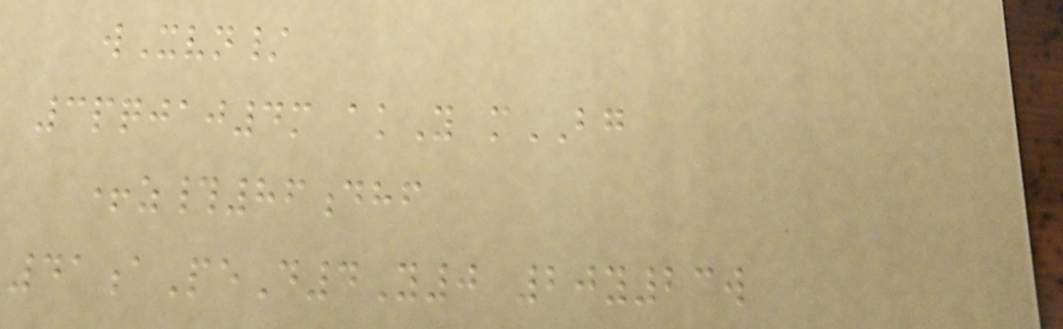wXvn/
3pqjaj4m akY mBG
+z#86dhf
41aPeD4Y0 20y23w
